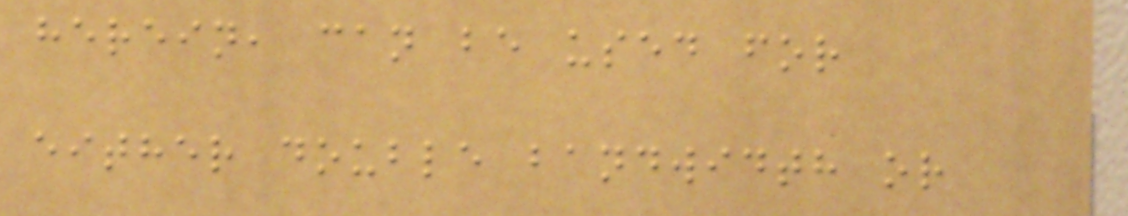herein, can be used for
either double bandwidth or
